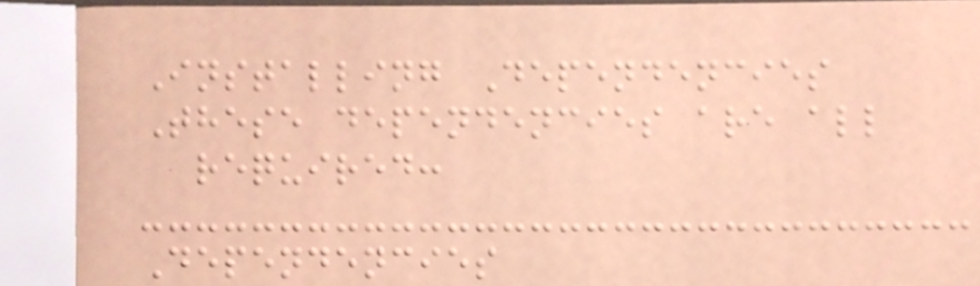Installing Dependencies
These dependencies are all
required:
Dependencies
